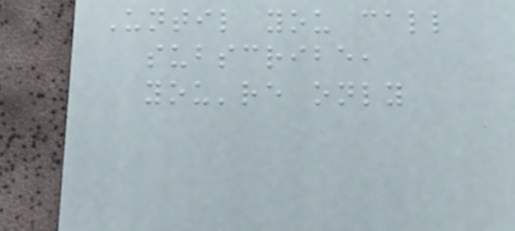Until you call
subscribe,
you're only
